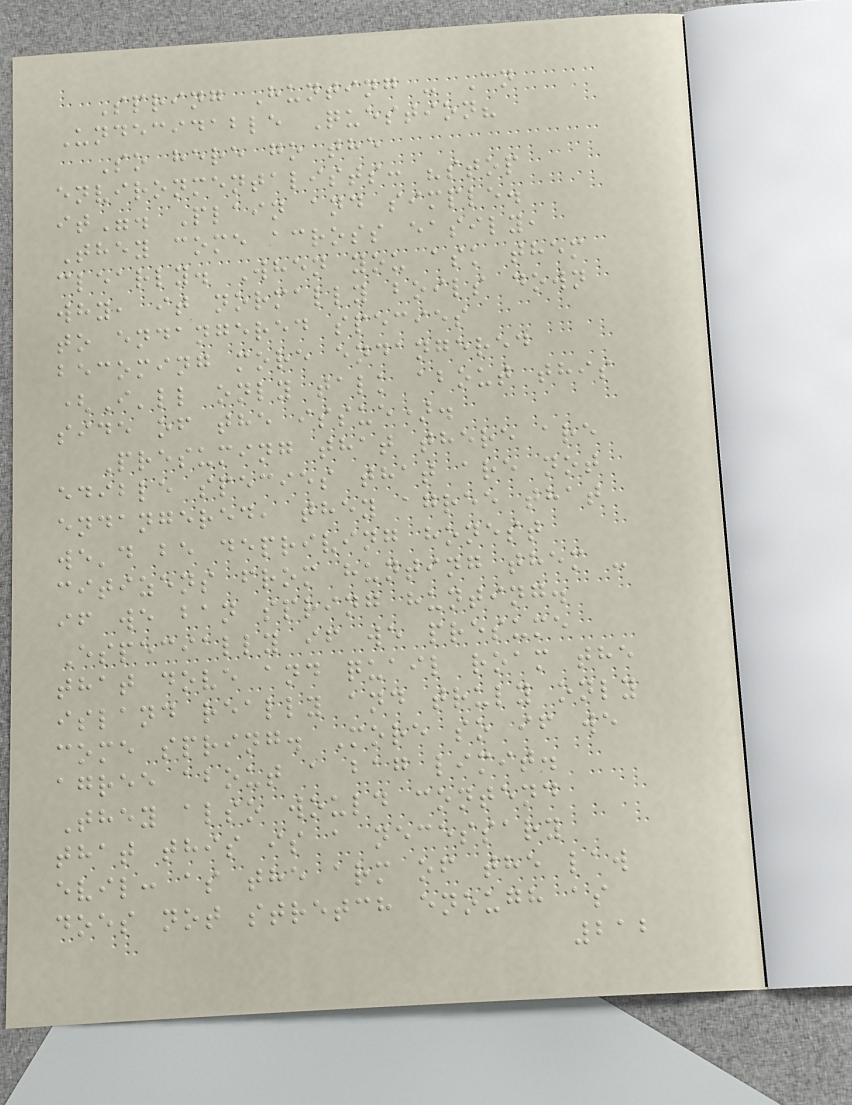Spring Hunting - An
Undecidable Question?
So here go the
environmentalists: "stop
it". Plain and simple.
They come across easily,
clearly. When you ask them
why, it normally boils down
to endangered species
becoming more endangered
(I'll only talk about this
side of the issue).
Presuming that there are
edible species that are not
endangered, they agree that
we'd be depriving honest
citizens from hunting them -
if we ban spring hunting.
Especially if we presume
that dove and quail roam the
island really and truly only
come spring. More so if we
agree about a bag limit.
They also would contend
that this is a necessary
evil: as the arm of the law
does not stretch enough as
212
